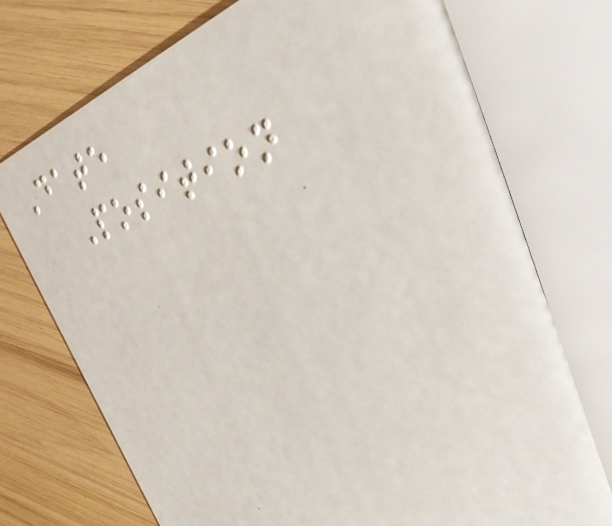Date
Position
